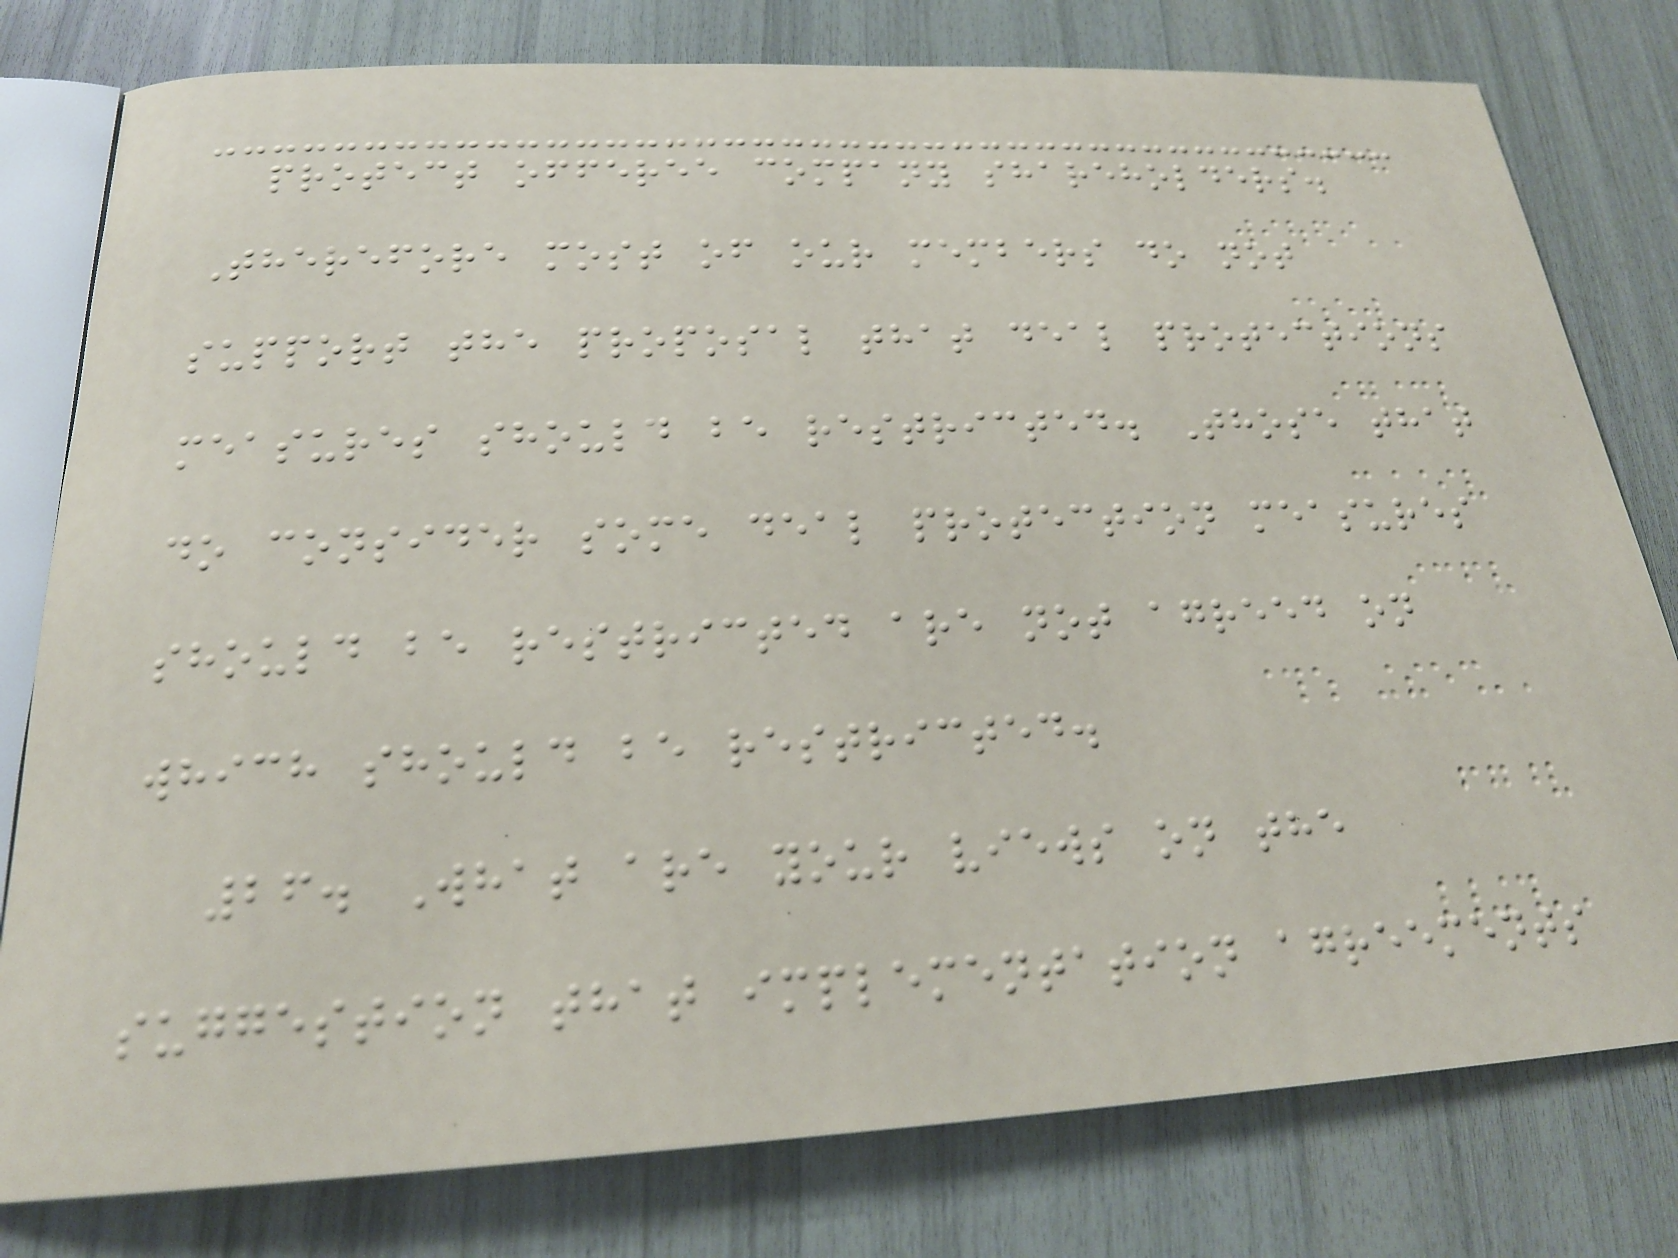protect offeree company shareholders.
Therefore most of our members do not
support the proposal that deal protections
measures should be restricted. Those that
do consider some deal protection measures
should be restricted are not agreed on
which should be restricted.
26. What are your views on the
suggestion that implementation agreements
